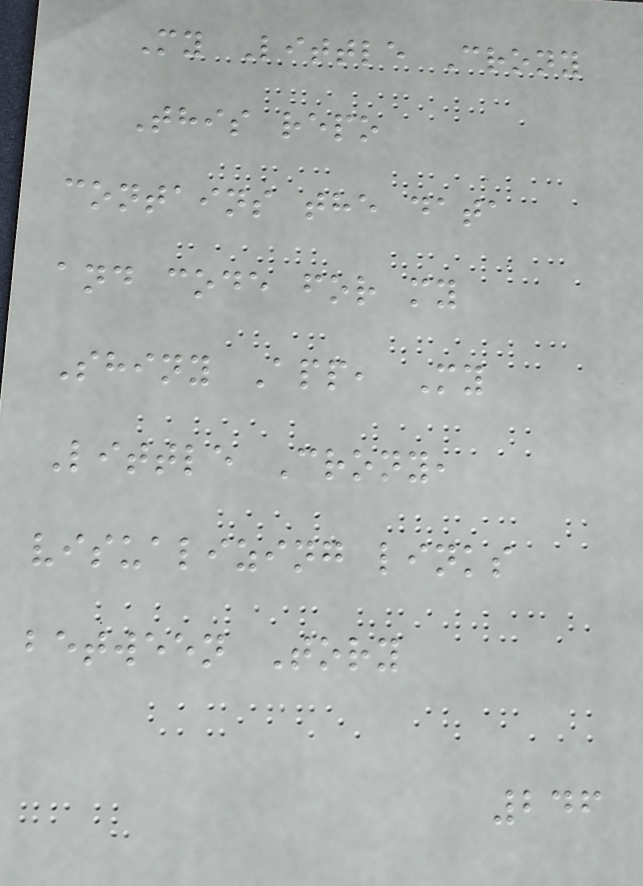My Little Crony
This repo
contains the data
and code for my
Shiny App, My
Little Crony,
visualizing links
between Tory
246
